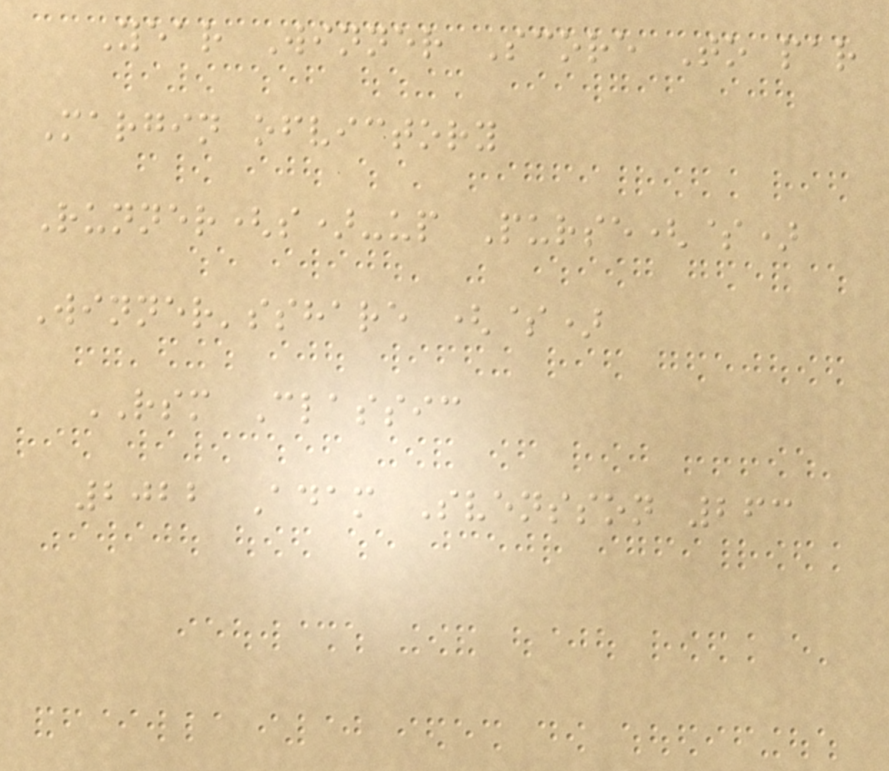Year Winner Score To par
Margin ofvictory
Runner(s)-up Purse($)
Winner'sshare ($)
RSM Classic
2022 Adam Svensson 263
